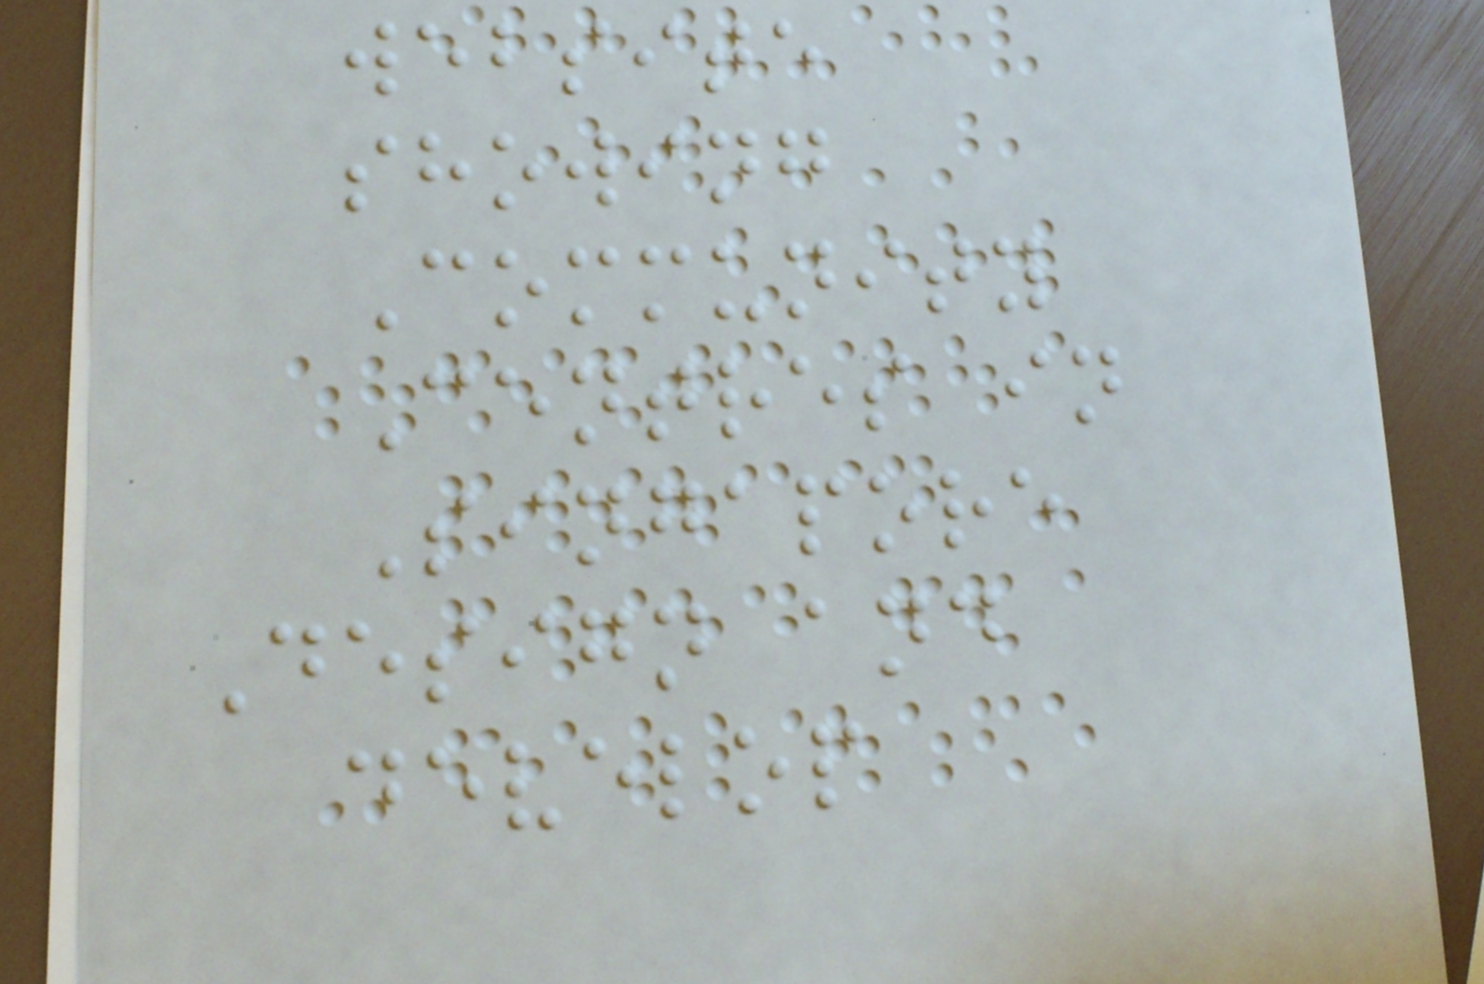website
showing
Community
Centres in
Singapore
Design and
develop
